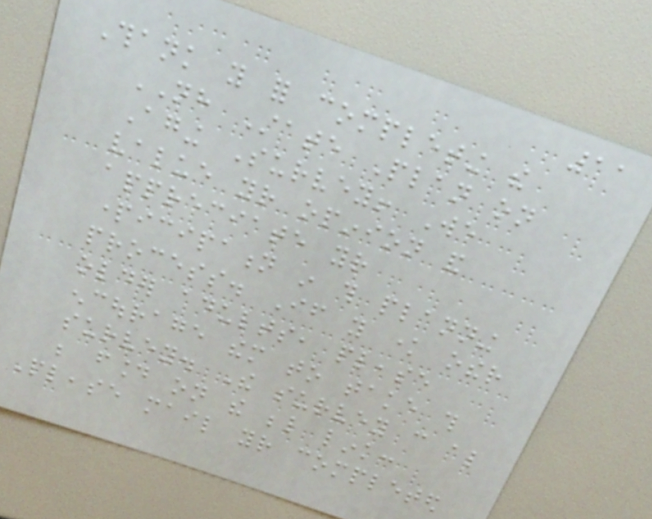11
Thank you for completing the
NH State Plan on
Aging Survey! We
value your opinion and
appreciate your
participation in this planning
process. If you know other
older adults, please
encourage them to take this
survey. The survey can also
be found on the below link:
Please mail your completed
